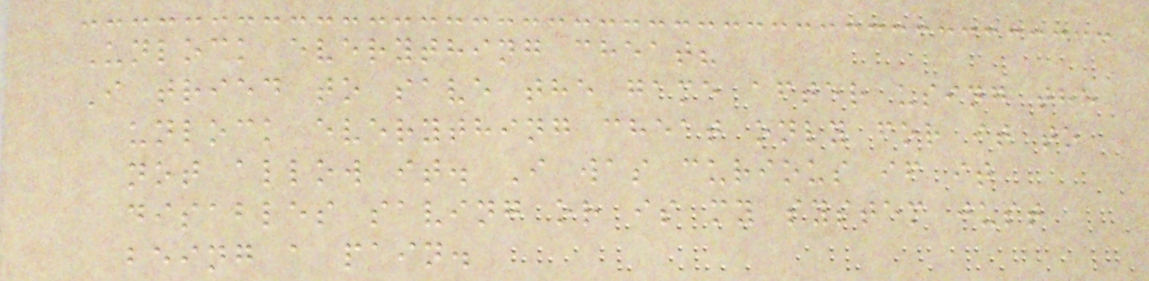Unlock everything cheat?
I tried to save the game after using the
unlock everything cheat only for it to
not allow it. I was curious if it
disables saving or is my system just
being a pain.
